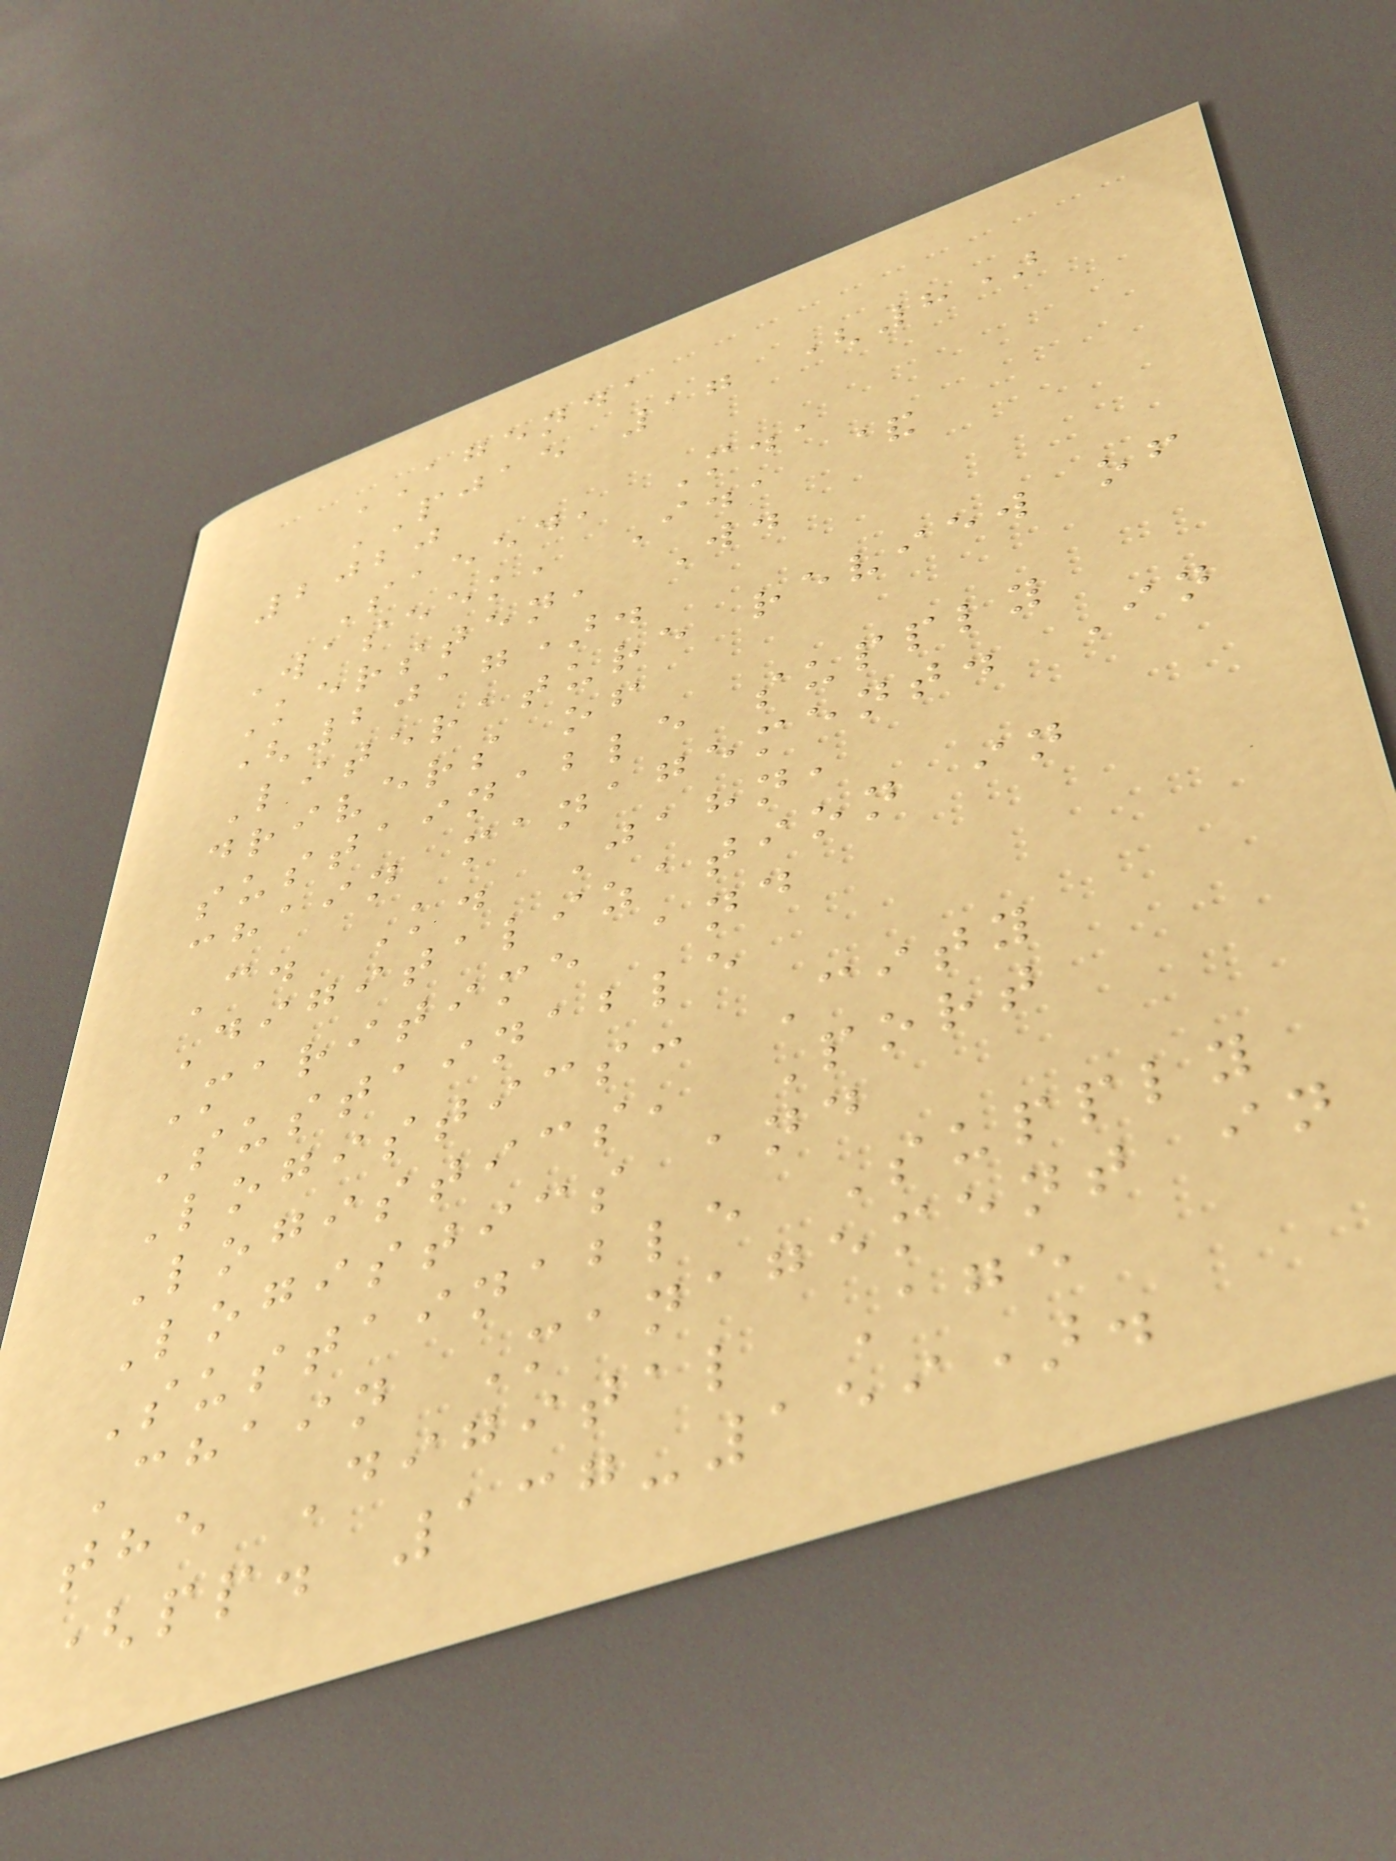AGENDA
PJAE 17 (8)
2020
Saeed, M.,
Waseek, I., &
Kersten, W.
(2017).
Literature review of
drivers of
sustainable supply
chain management. In
C. K. Jahn,
Digitalization in
Maritime and
Sustainable
Logistics: City
Logistics, Port
Logistics and
Sustainable Supply
Chain Management in
the Digital Age
(pp. 137-159).
